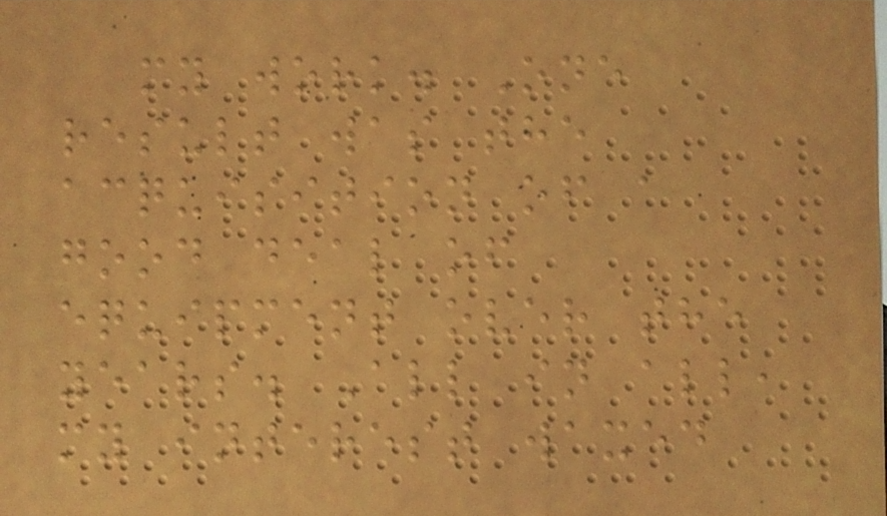my work. One
result was the
acquisition of a
good deal of
equipment over the
years. All in all,
my interest waxed
